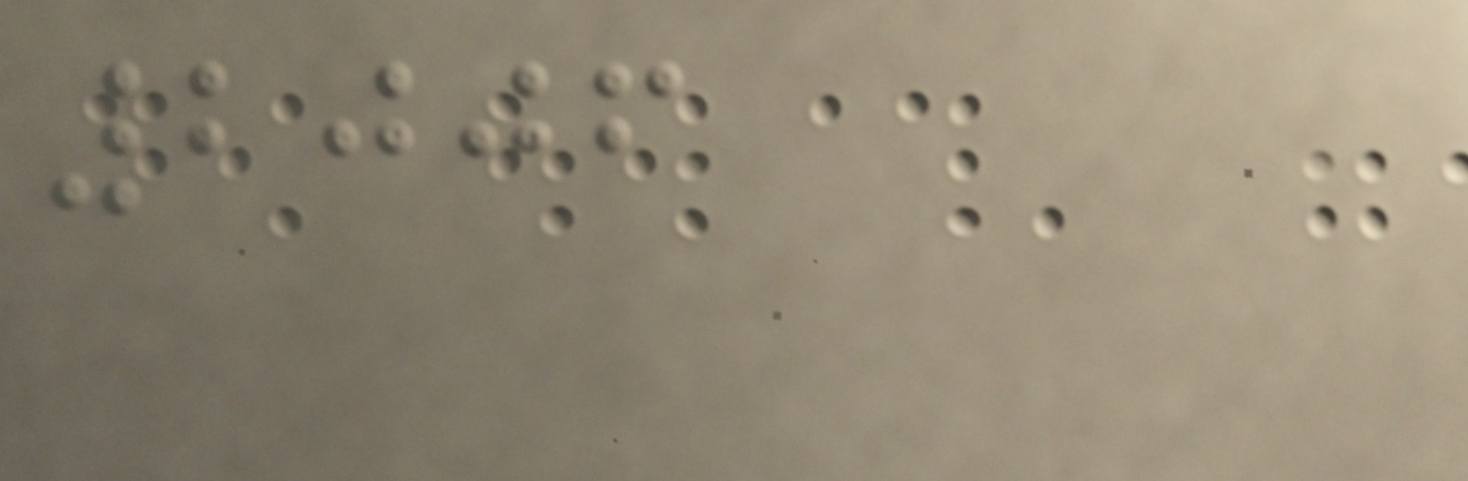2006
